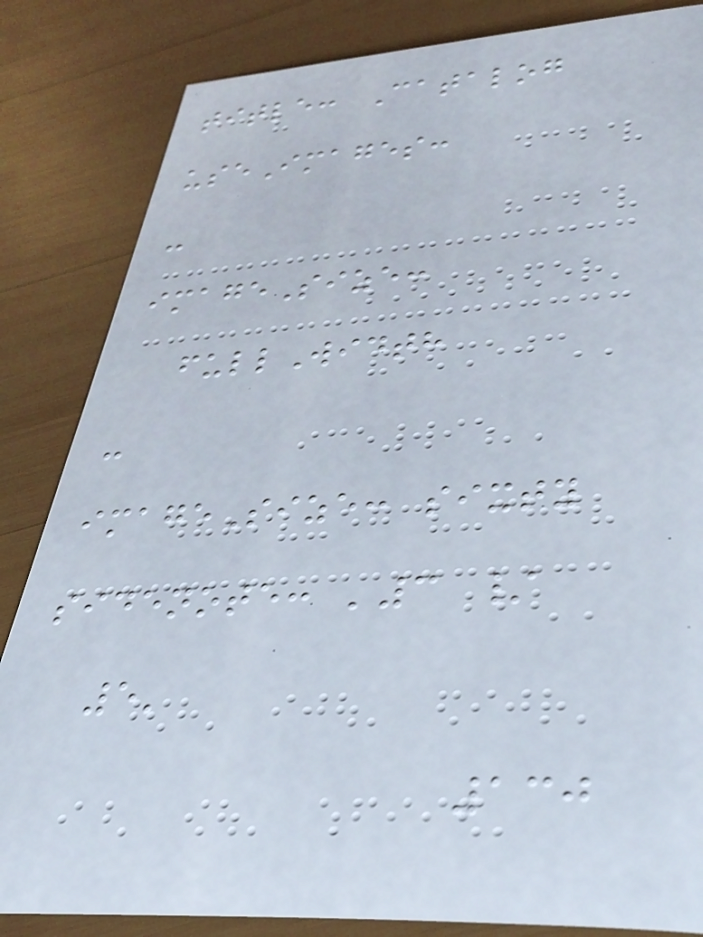title: Catalog
useImages:
-
imageSize:
fullWidth
-
imageSize: sixty
sidenote: '3 /
5'
130
